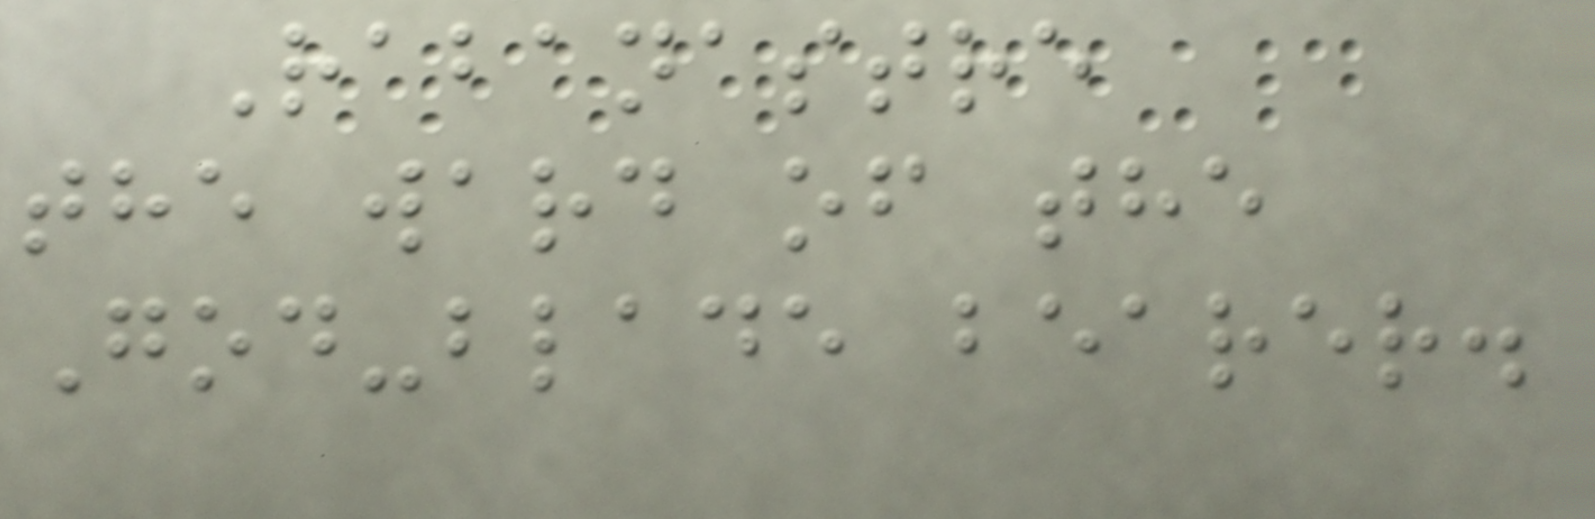Rabanastre
the ward of the
God-blade bearer.
